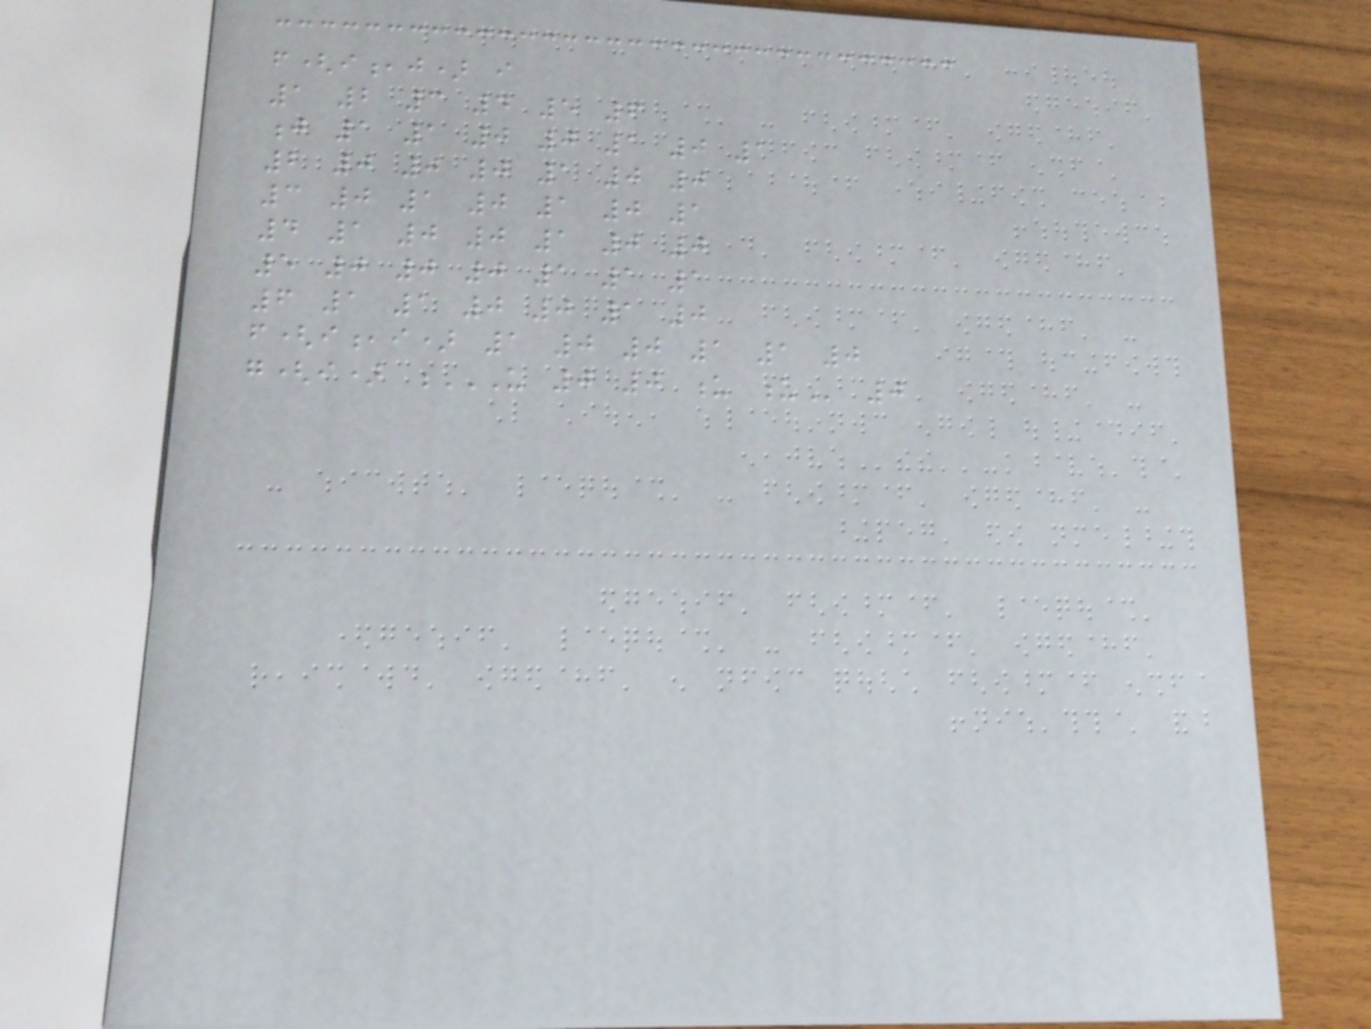f(i,j) i
1 2 3 4 5 6
j 1 1 0 0 1 0 1
2 0 0 0 1 0 0
3 0 1 0 1 0 1
4 1 0 0 1 0 0
5 0 0 0 1 1 1
6 1 1 0 0 1 0
f(i,i) 1 0 0 1 1 0
g(i) U 0 0 U U 0
